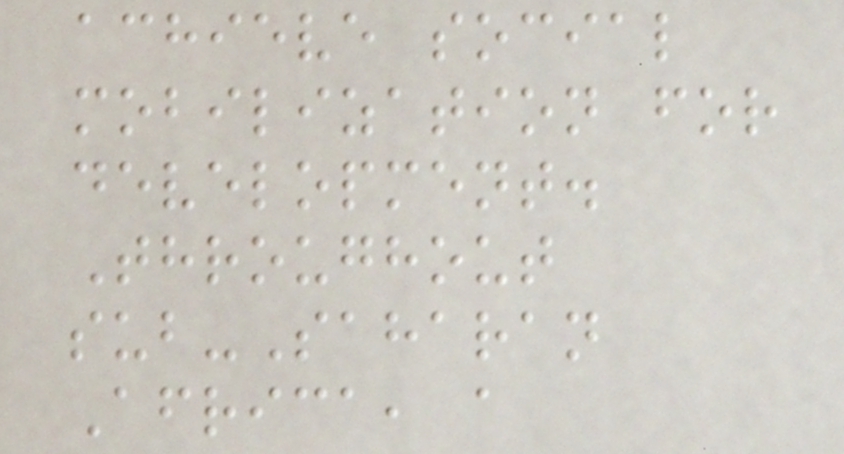achieve social
mobilization for
development.
Throughout
sub-Saharan
Africa, a
